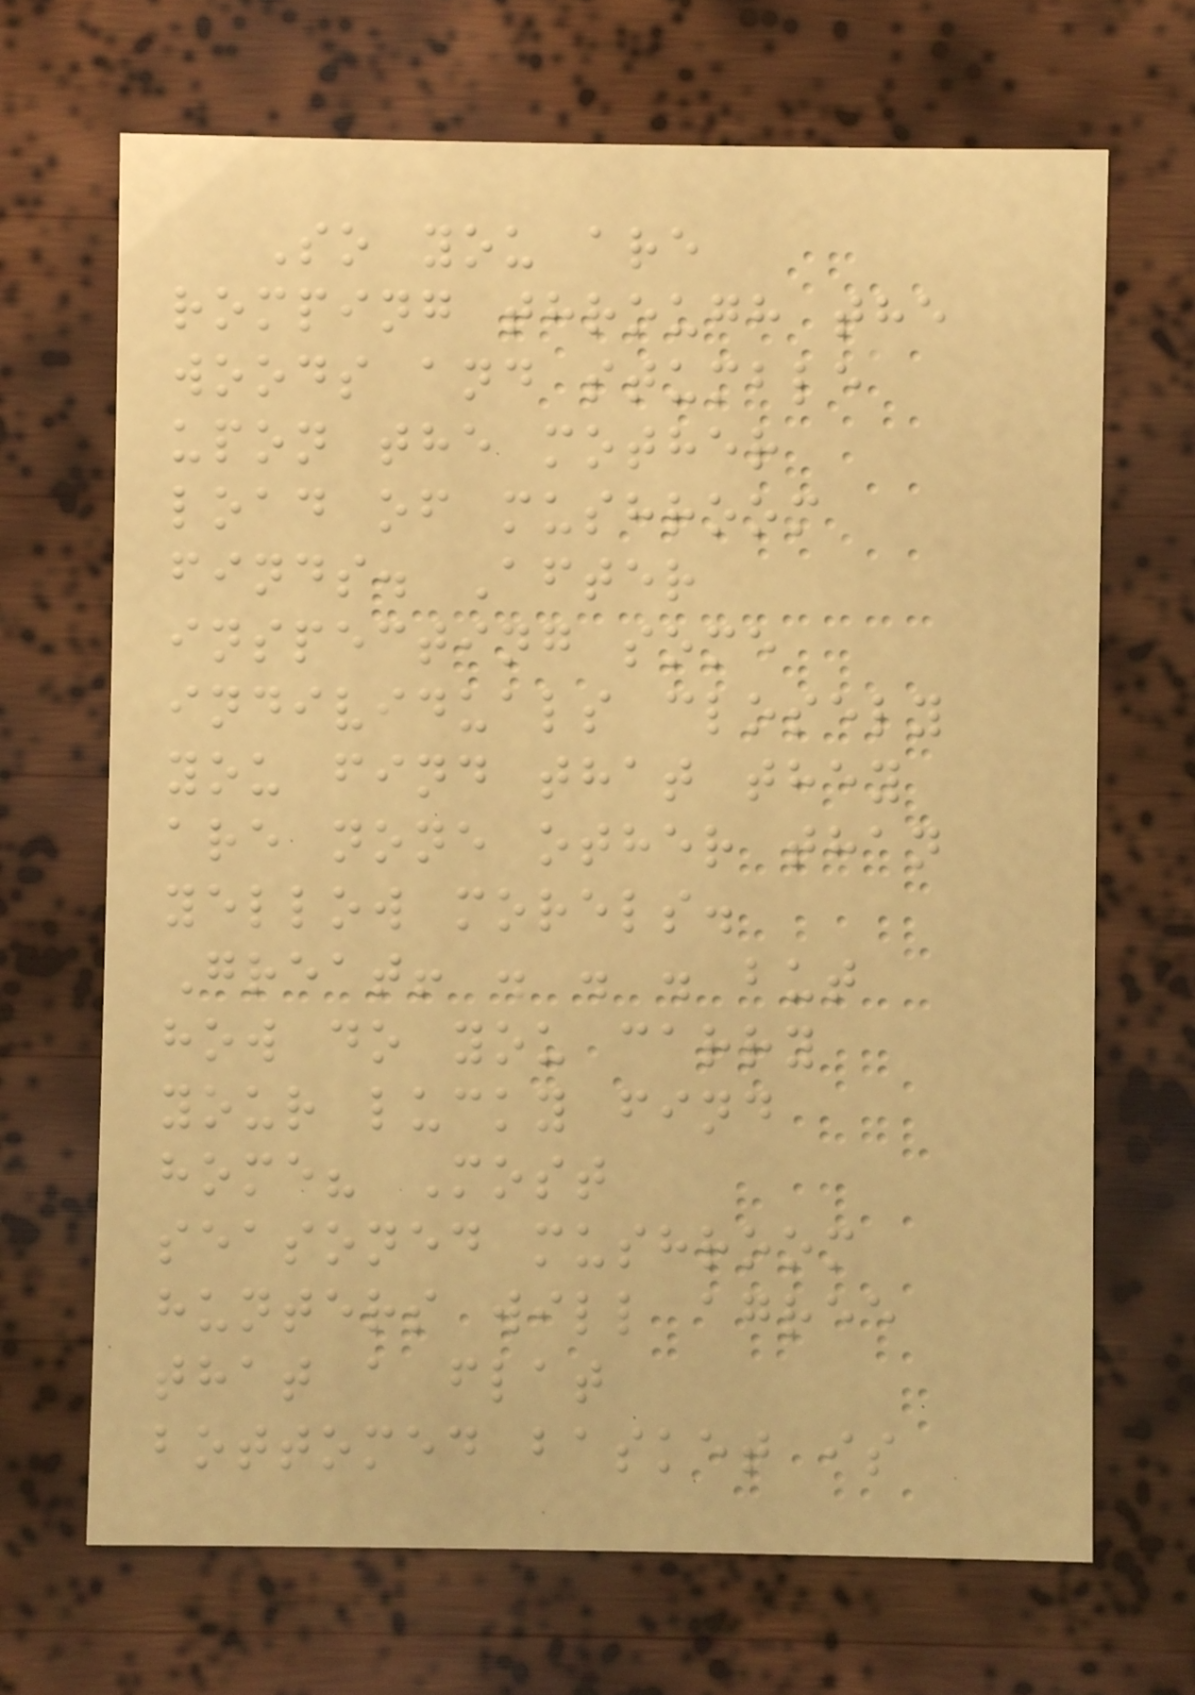So you are
romping through the
woods and stumble
upon the mother
load of mushroom
finds. After
inspecting some
individuals closely
you find that they
are none other than
yellow morels.
Great! . . . but
how do you carry
your lucky find
home? Most
seasoned mushroom
hunters will agree
that a flat
bottomed basket is
